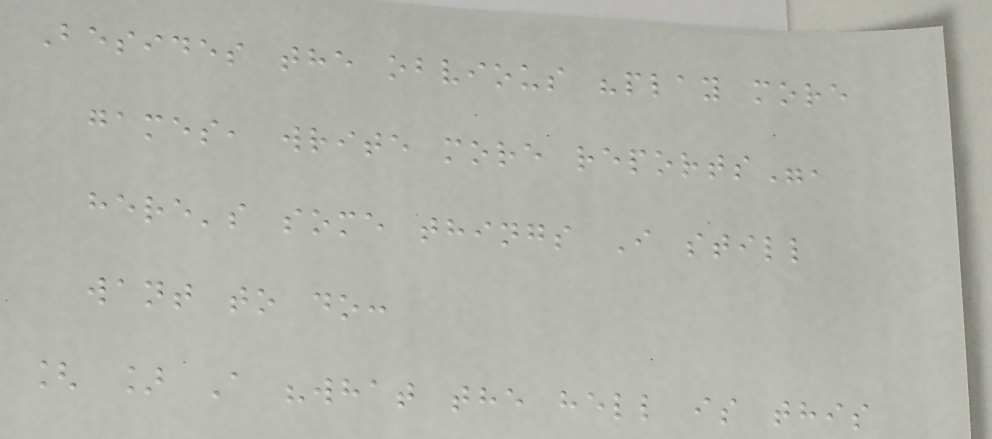Besides the obvious "play more
games, write more reports",
here's some things I still
want to do:
[ ] A "what the hell is this
